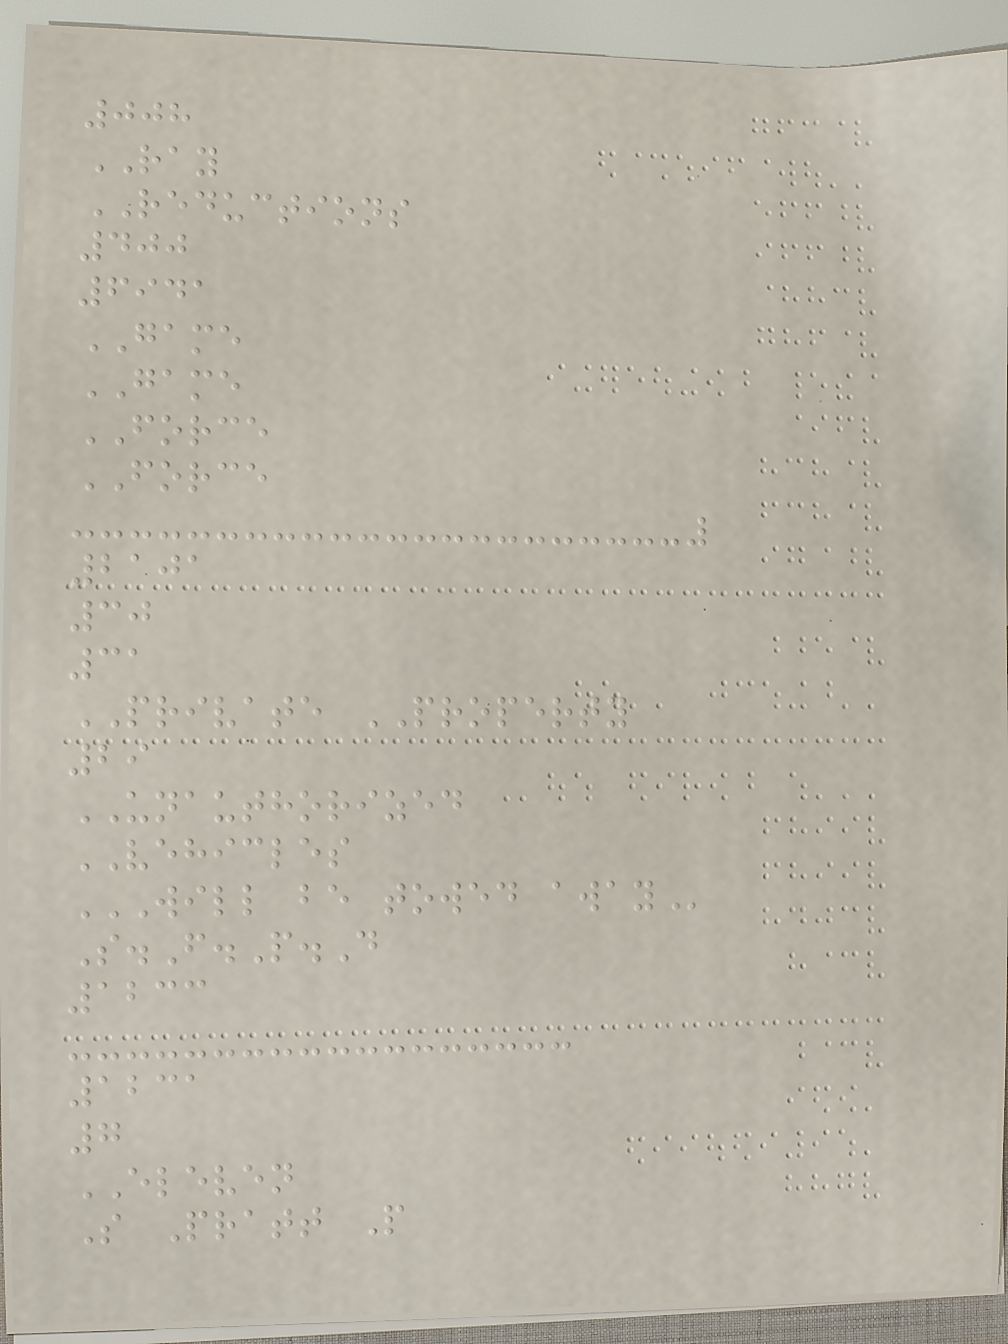008
RAY
REDUCTIONS
400
6941
GAME
GAME
FORCE
FORCE
2101
30
31
PRIVATE PROPERTY
29
UNAUTHORIZED
VEHICLES
WILL BE TOWED AWAY
S.F.P.D
1233
1231
7
ELEVEN
S Pratt P
